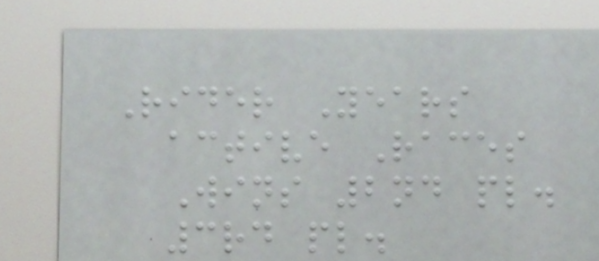Rider Years
active Races
Wins 2nd pl.
3rd pl.
